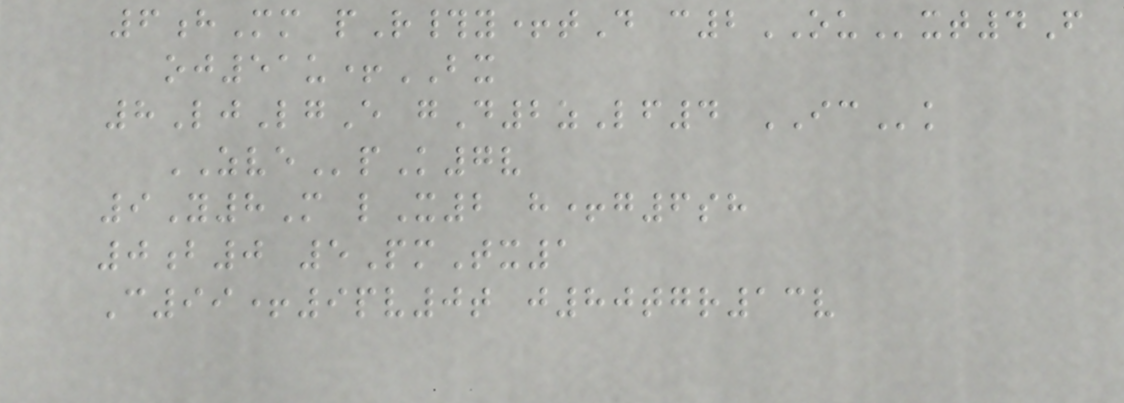6hMm pR#y+tD c2OUxt4F
oj51u+BX
8LjLgE gD2zLf4 ICk
ZVEpK7v
9Y8M lX2 h+g6sh
0b0 5PmTx1
C99+9pv0t j80tgr13v
